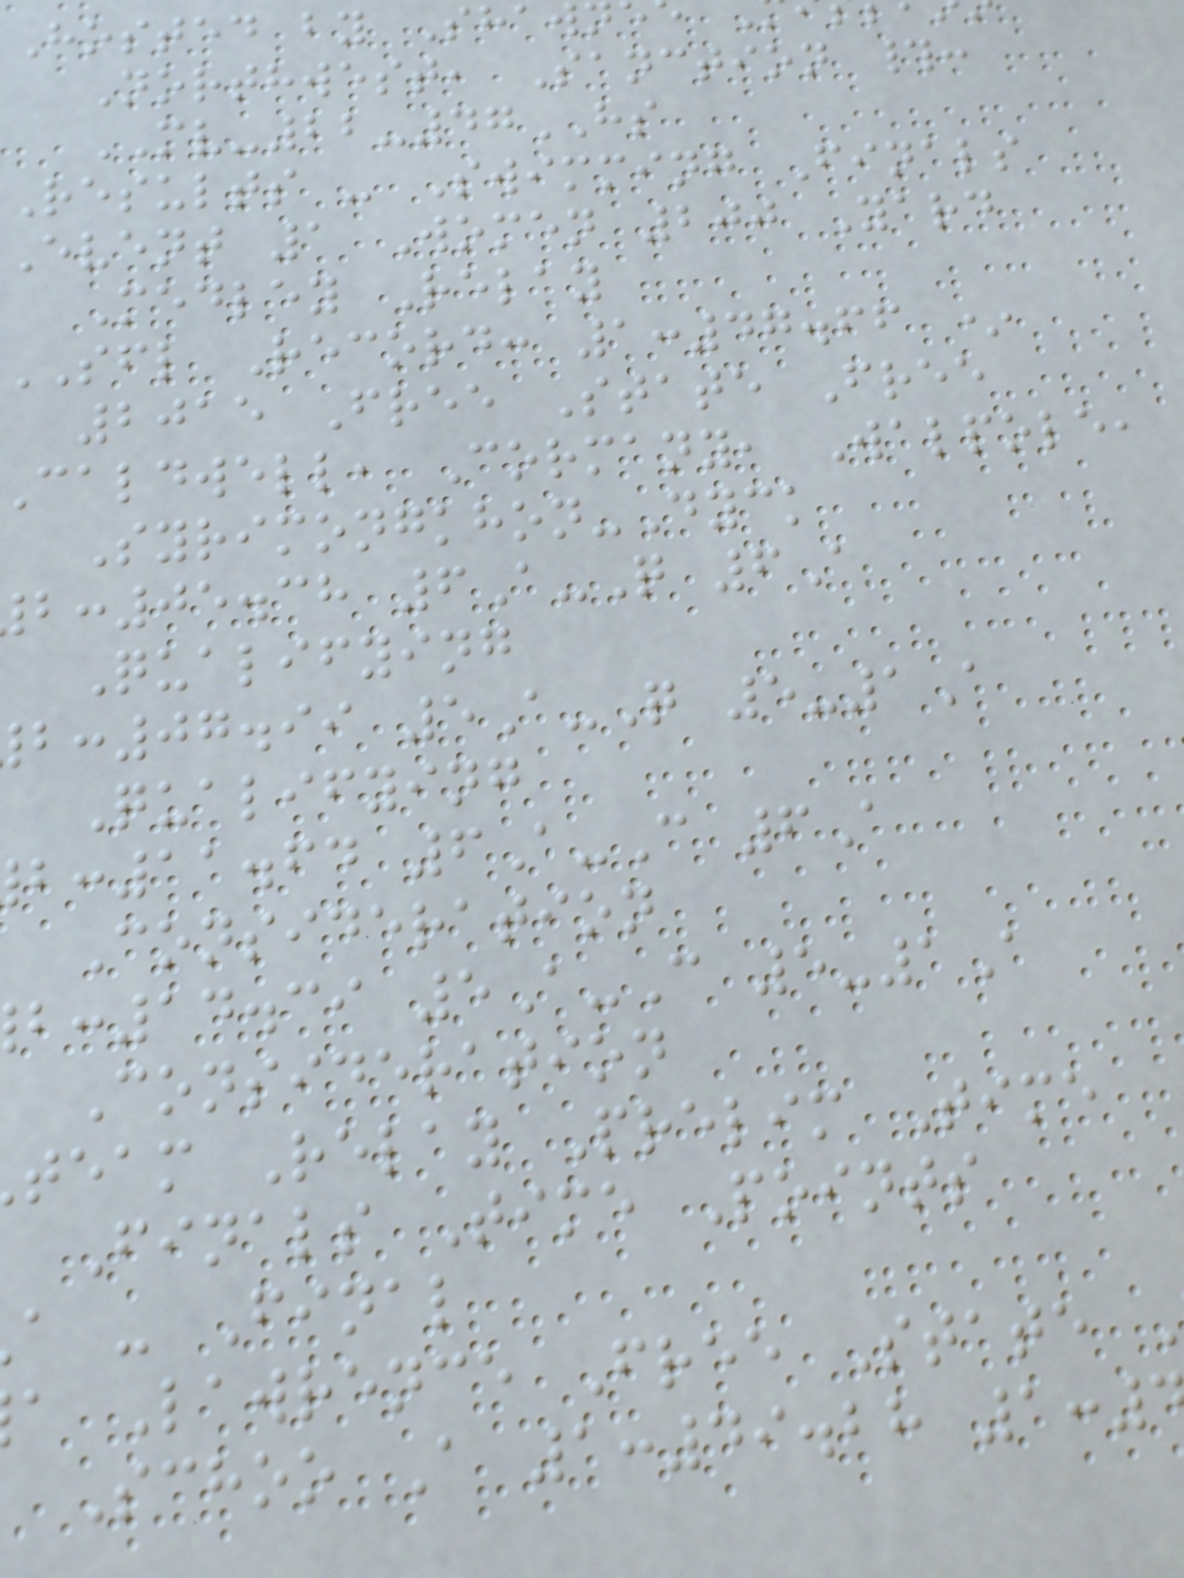Hosted by Shaw
Northwest, Sanction #:
MV-22-47HS
Results - Swimming Finals
Event 1 Women 200 Yard
Medley Relay
sfl Record: 1:47.66 *
2015 Free State Free
caldwell, Cormany, Walpole,
Syrimongkhon-Dyck
:05.38 6A-Q 6A
Qualifying
:07.99 5A-Q 5-1A
Qualifying
:11.64 6A-C 6A
Consideration
:14.39 5A-C 5-1A
Consideration
team Relay Prelim Time
Finals Time Points
a - Final
a Lawrence Free State
Schoo A 1:49.28 1:
